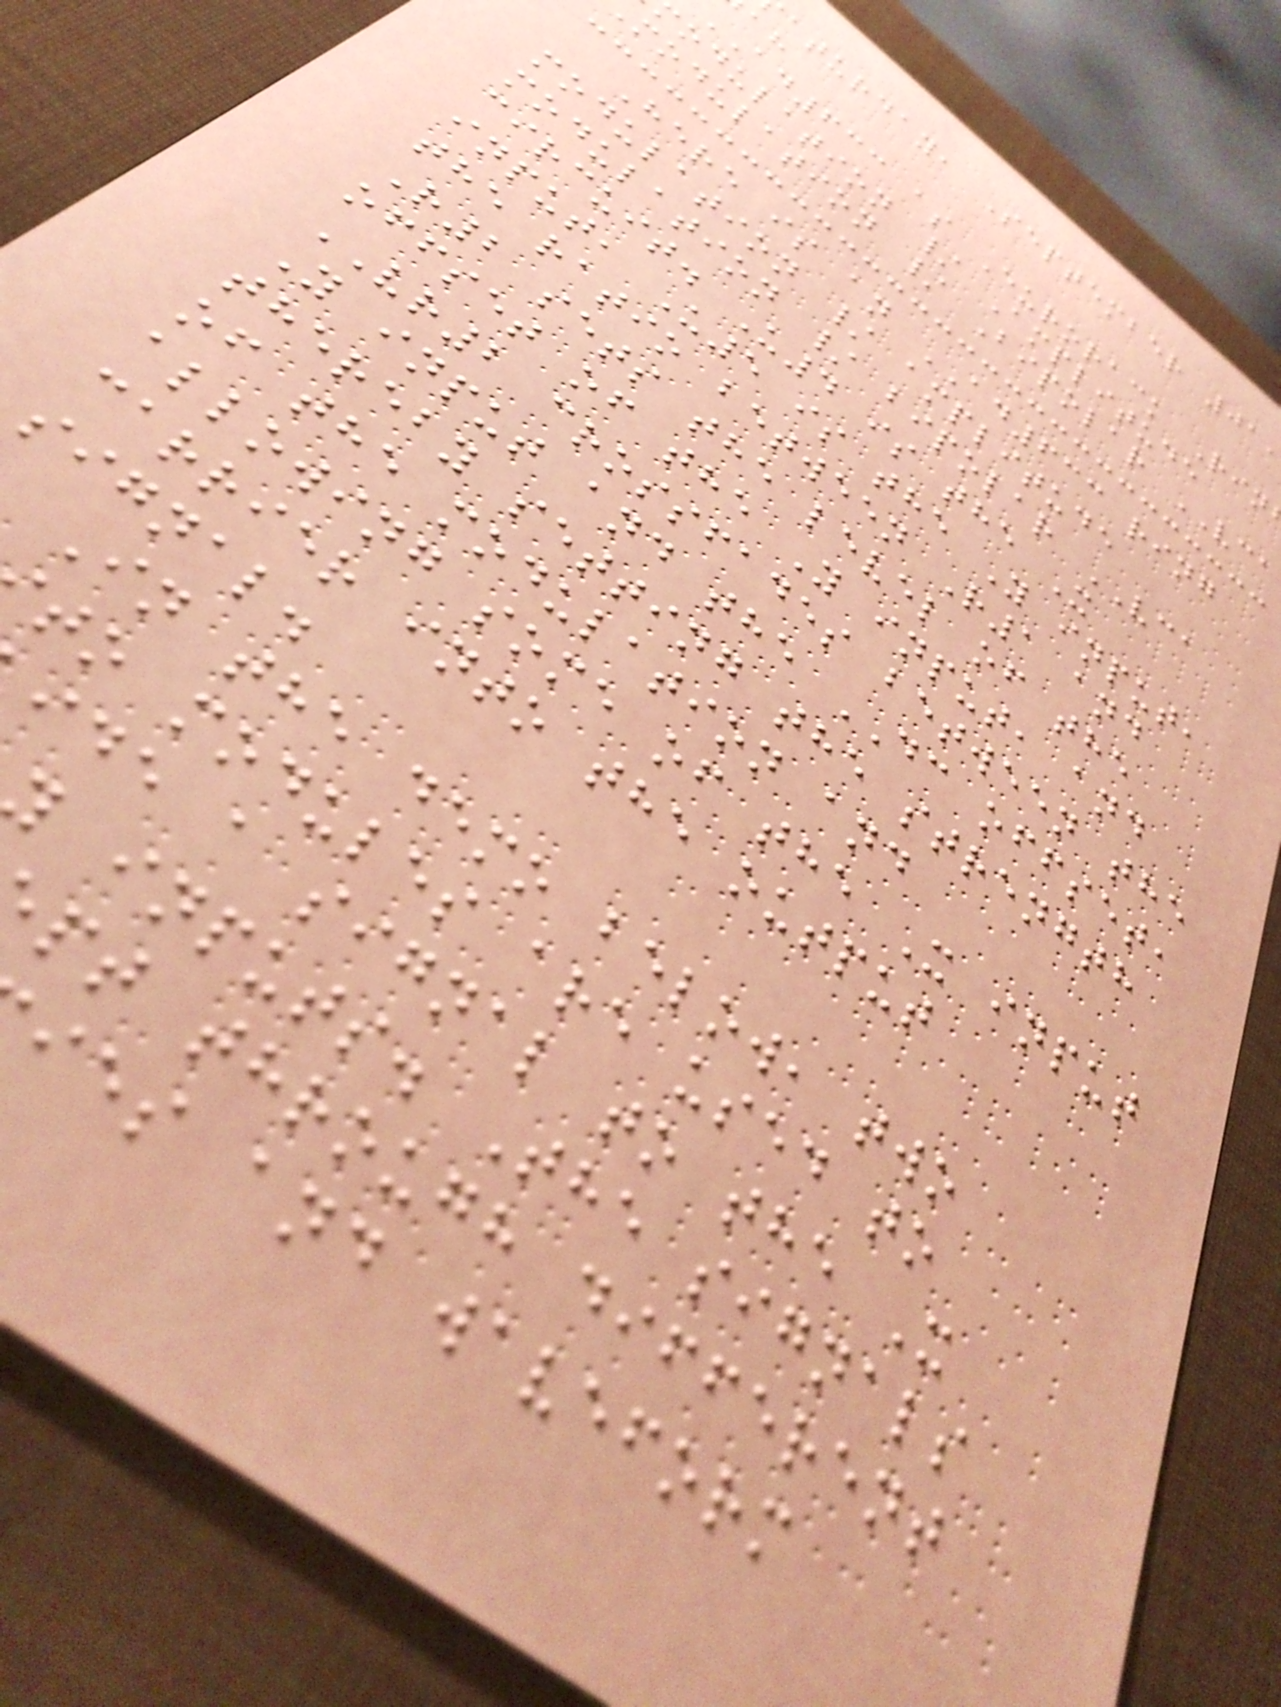aturday, September 01
AD633 as Eurorack Rin
modulation / Amplitude
modulation / Bipolar VCA
Here is an AD633 ring
modulation / amplitude
modulation / bipolar VCA
circuit. U4 is the X
input, U5 is the Y input,
the ratio between R1 and
R2 sets the level of the
offset of the Y input, and
VR2 crossfades between the
Y input and the DC offset,
thereby setting the strength
of the modulation and
allowing some of the X input
carrier into the output
signal.
In the demo below, two
to modules are used to
ide a signal to the X
inputs. The signals
pt through different
ies and waveform
